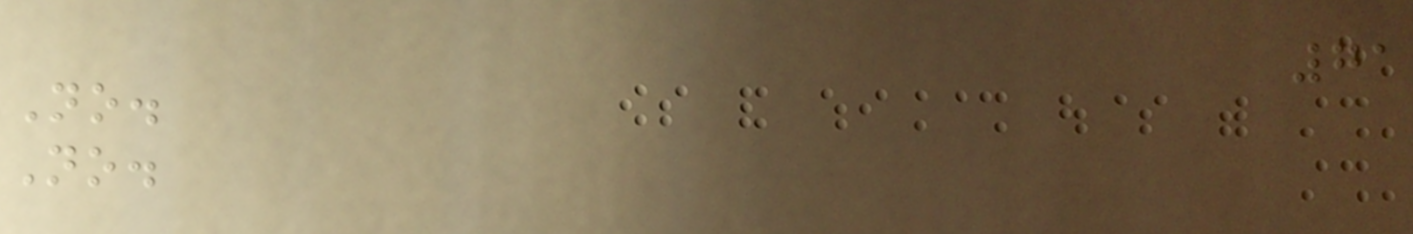71
No.
No.
